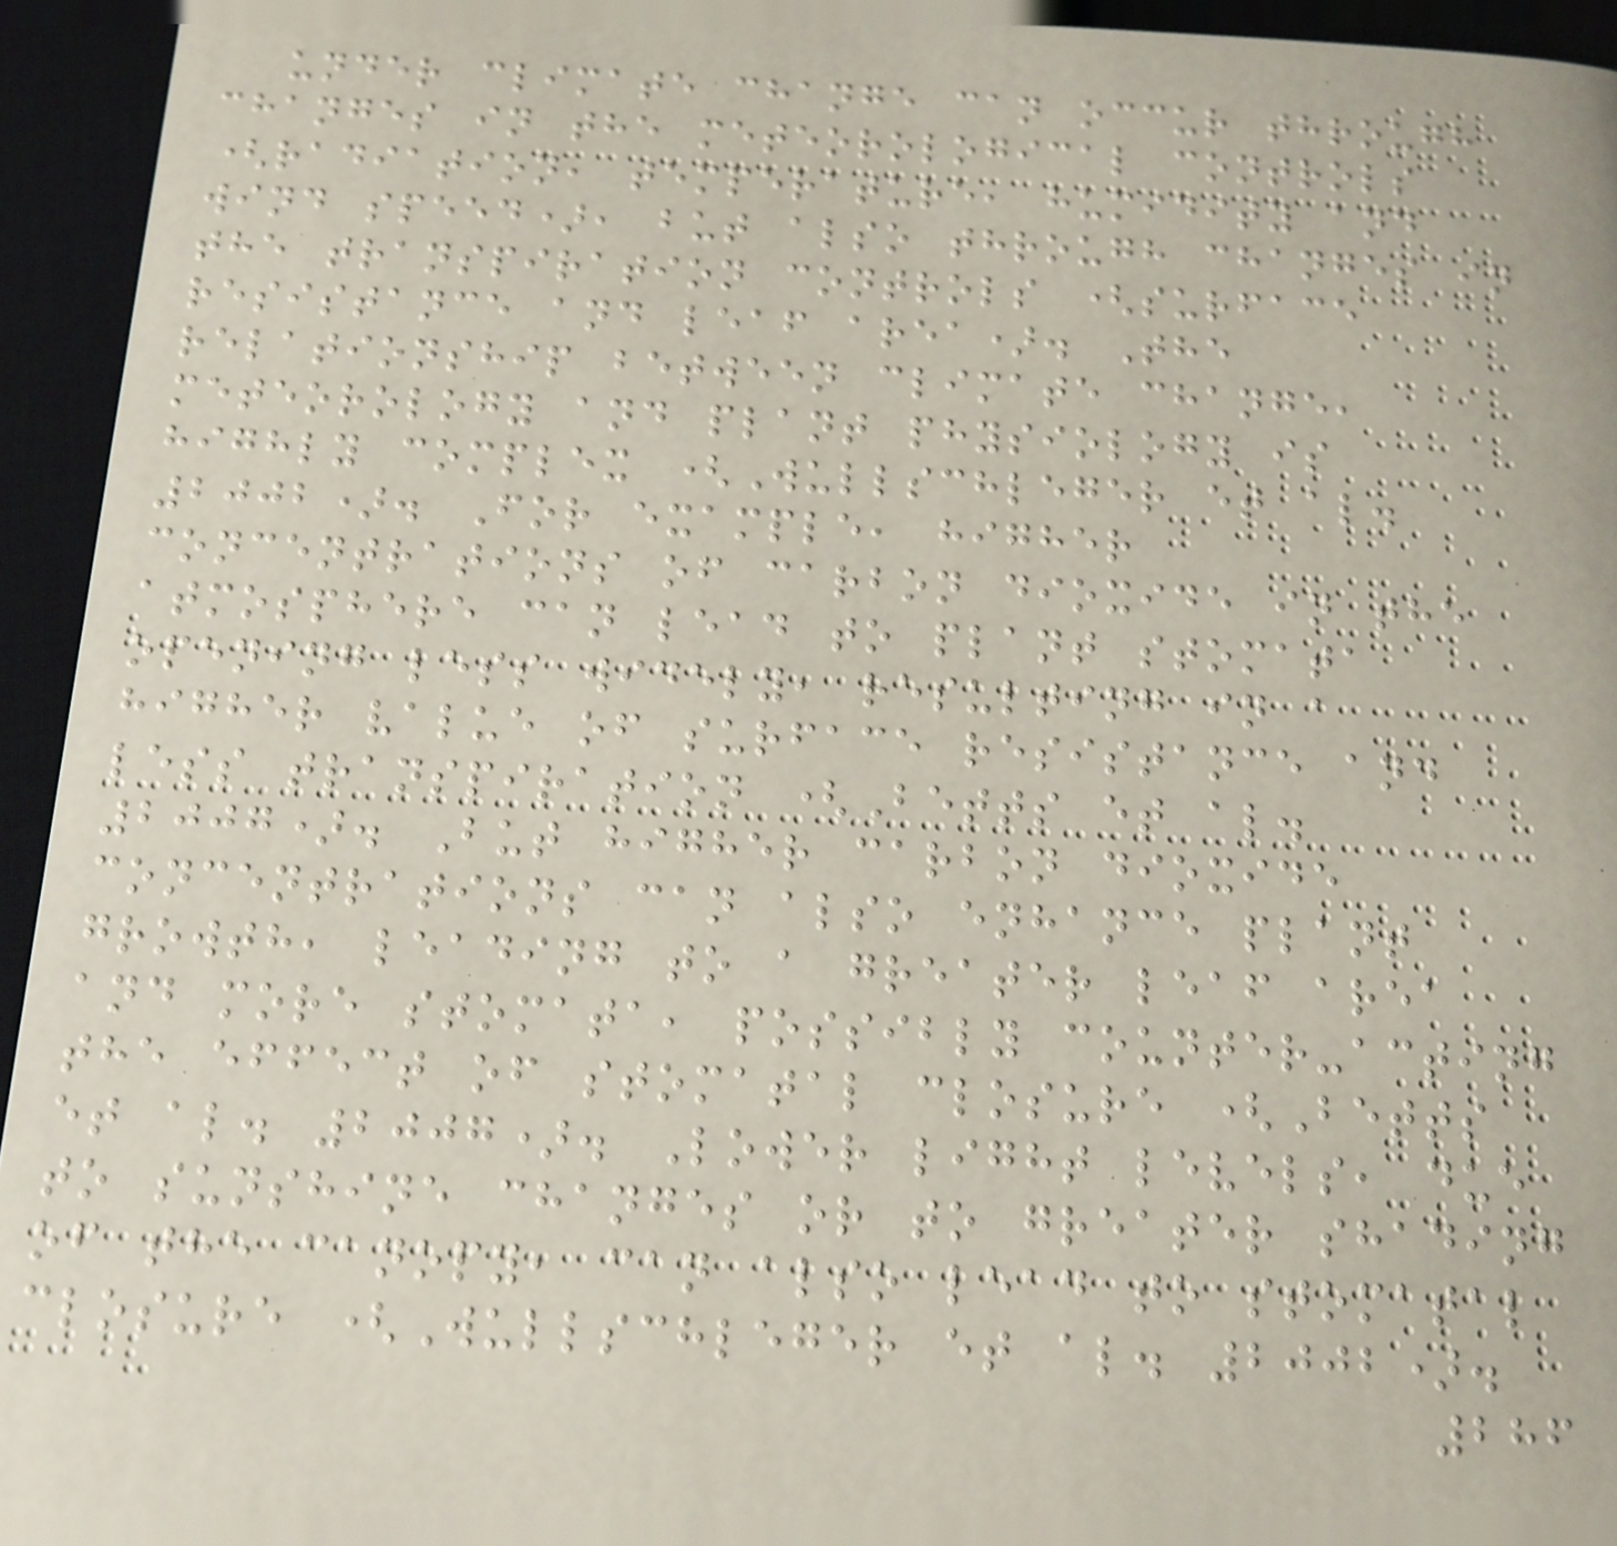under climate change can occur through
changes in the meteorological controls
(radiation, temperature, humidity and
wind speed), but also through changes in
the transpiration controls (surface
resistance and leaf area). The
relationship between climate change,
meteorology and plant physiology is
highly complex (Wullschleger et al.
2002). For example, higher
concentrations of carbon dioxide in the
atmosphere can lead to plant stomata
opening less widely, resulting in a
higher value of surface resistance and
less transpiration (Betts et al.
2007). But higher carbon dioxide
concentrations can also enhance plant
growth, leading to a greater leaf area
and more stomata, possibly counter-acting
the effect of stomatal closure (Betts
et al. 2007). Lower light levels, due
to sunshine changes or to greater shading
of the canopy, can also lead to stomatal
closure (Wullschleger et al. 2002).
286
